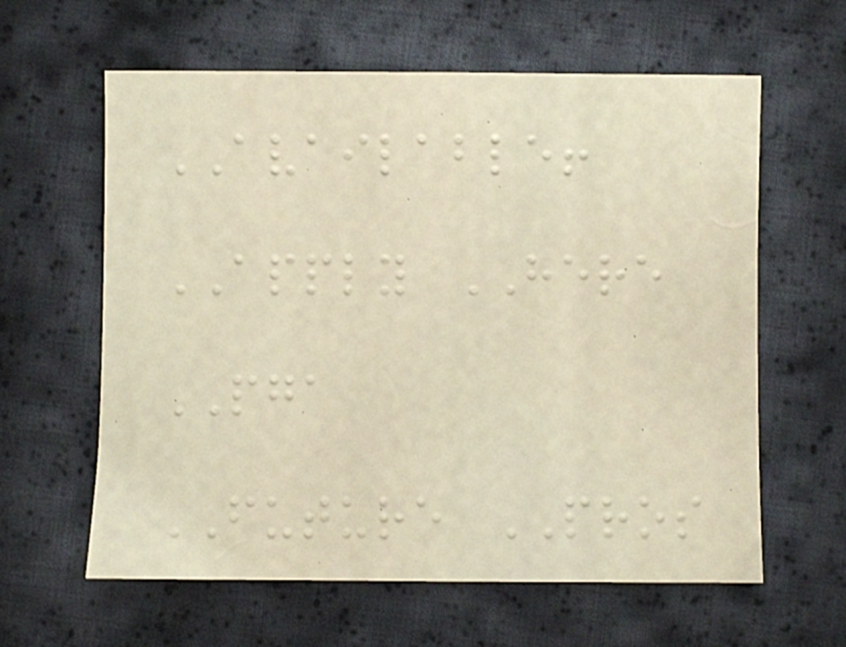AVAILABLE!
APPLY HERE
PGA
FUTURE PROS
